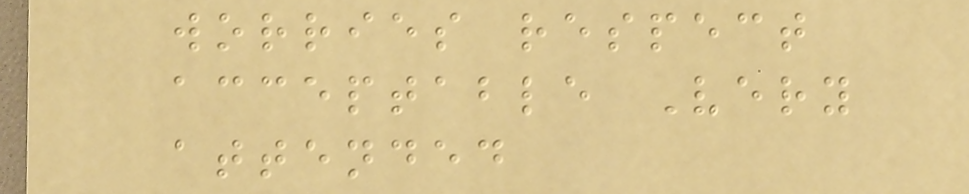worries respect
acceptable Very
attended
